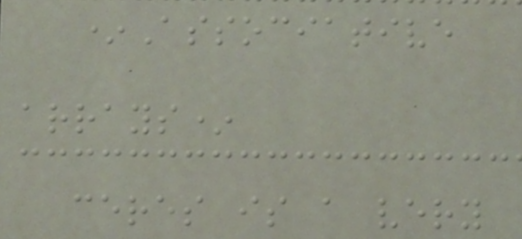*Associative
arrays*
ceres is a very
